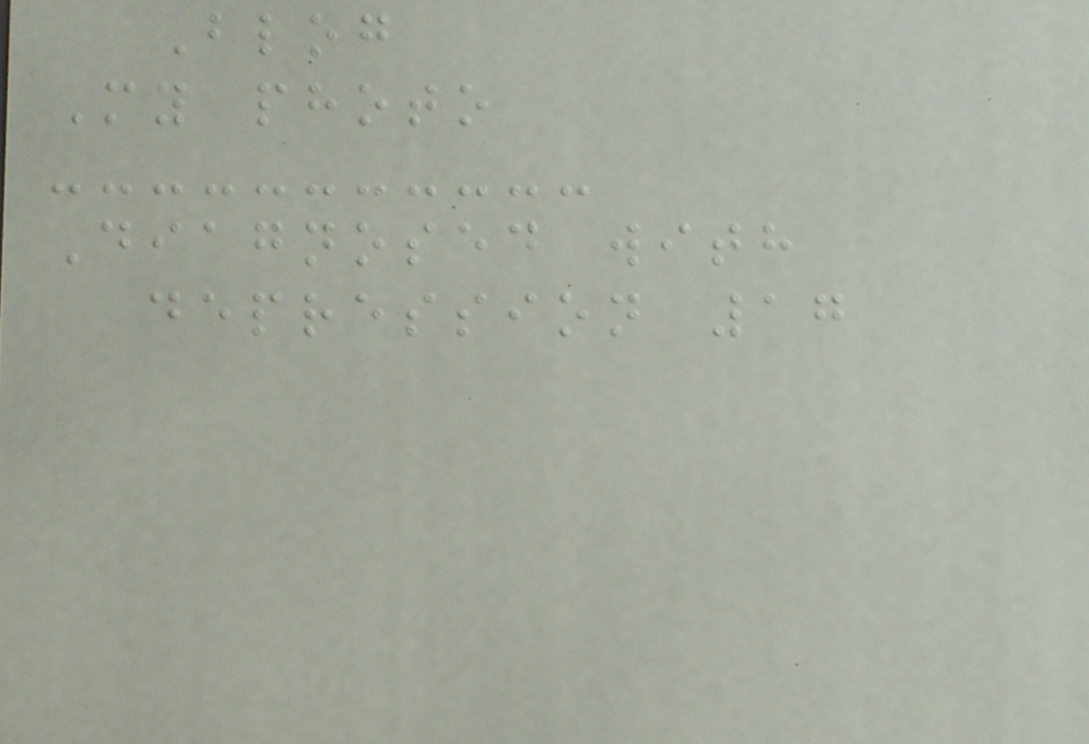Blog
My photo
Diagnosed with
depression 17
